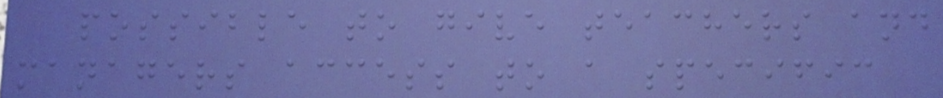possible to give teachers and
managers access to a specific
